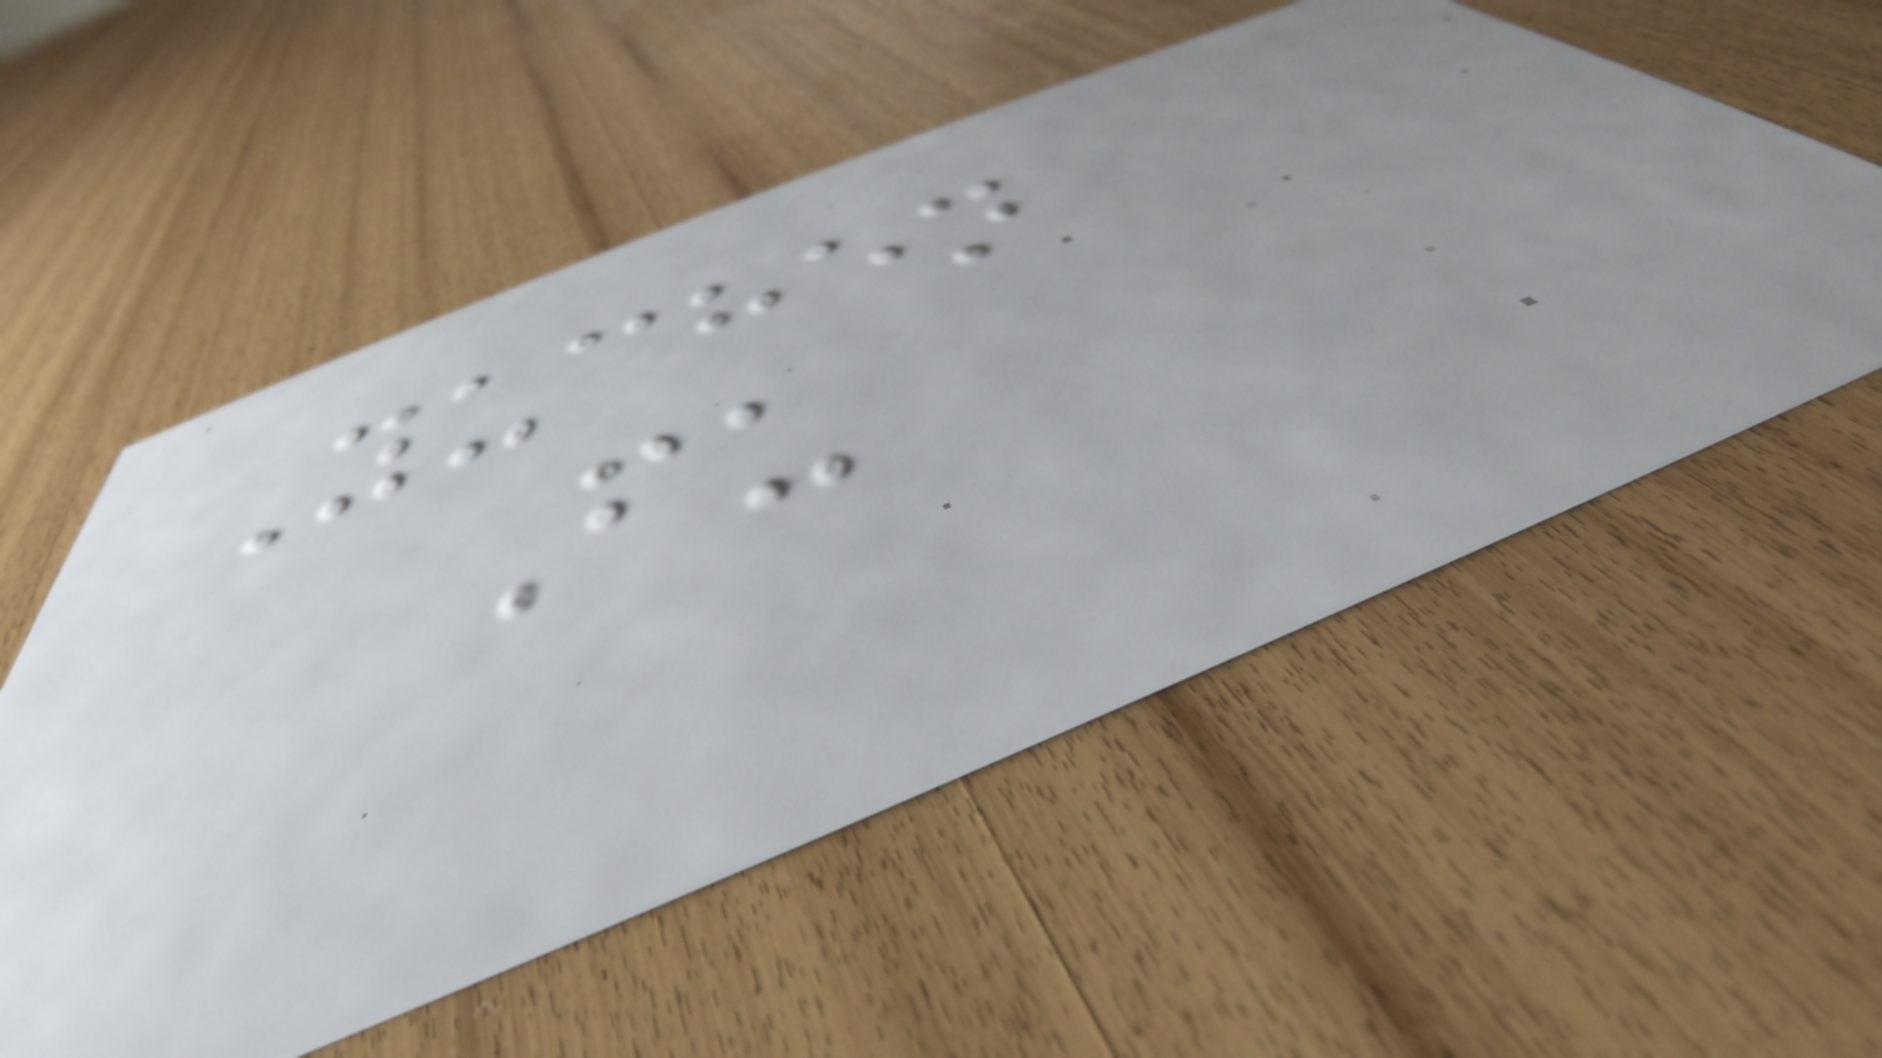Yuchen
Fu
